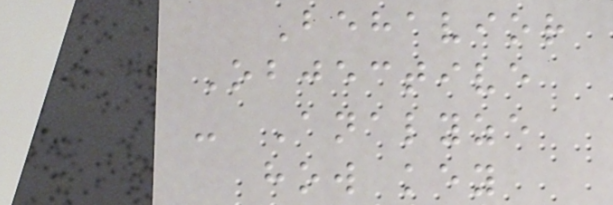Behavior
Objective
- Analyze
how key
